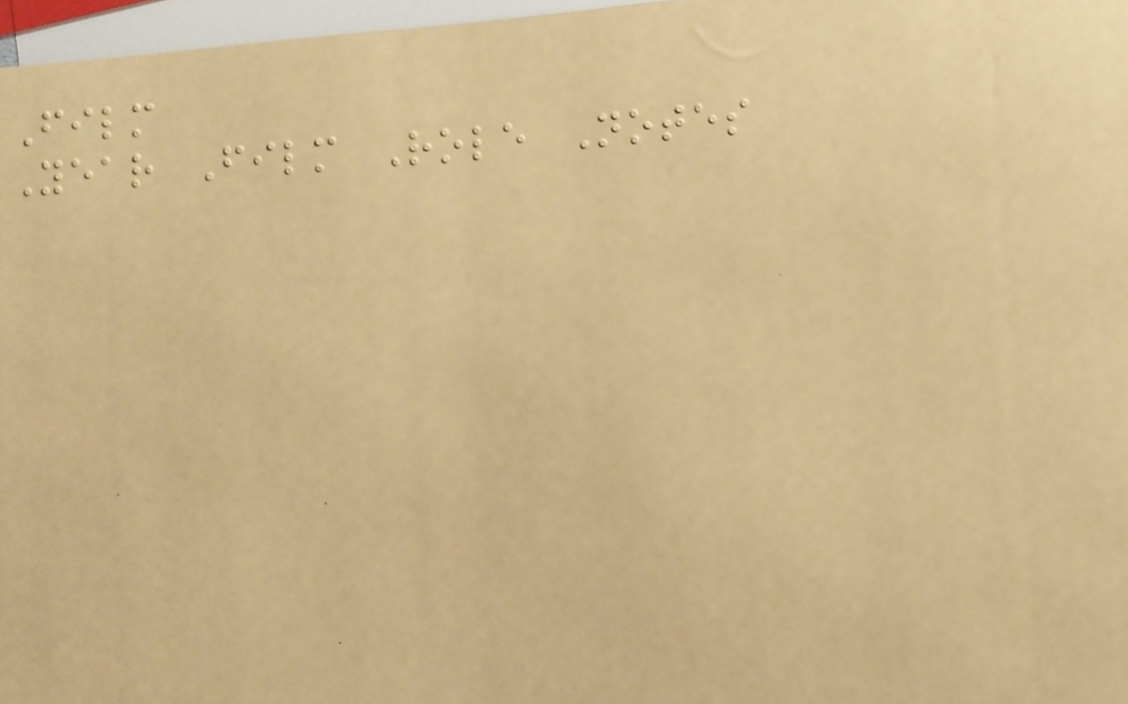Film
Year Film Role Notes
